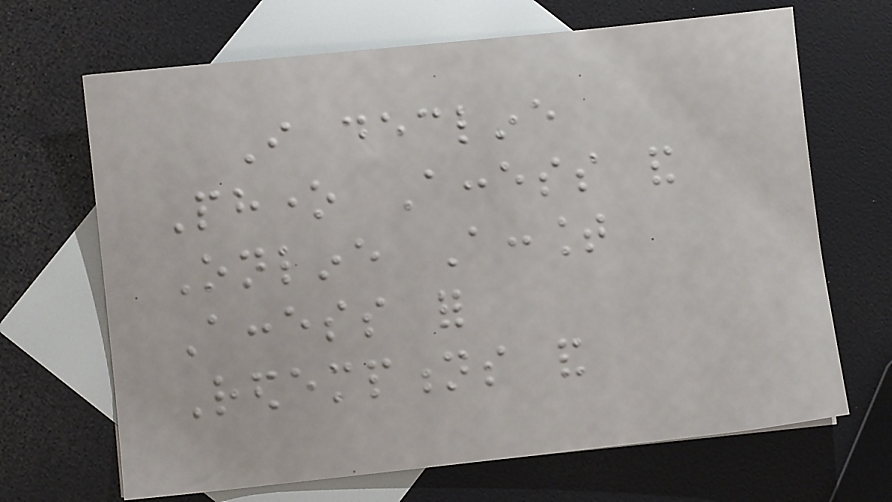I decline
Phone Access and
Online Account
Access for
Redemptions and
